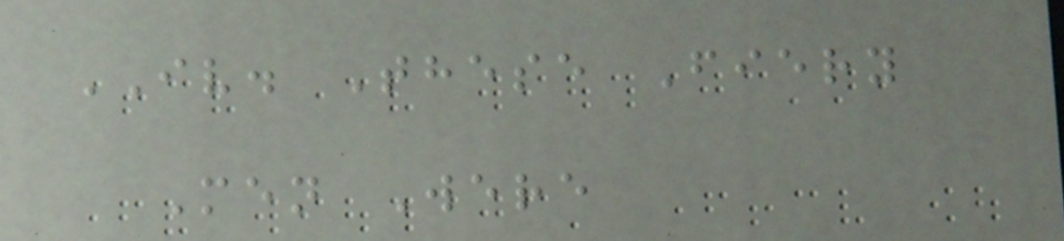IV. These Fiery
Men Were
